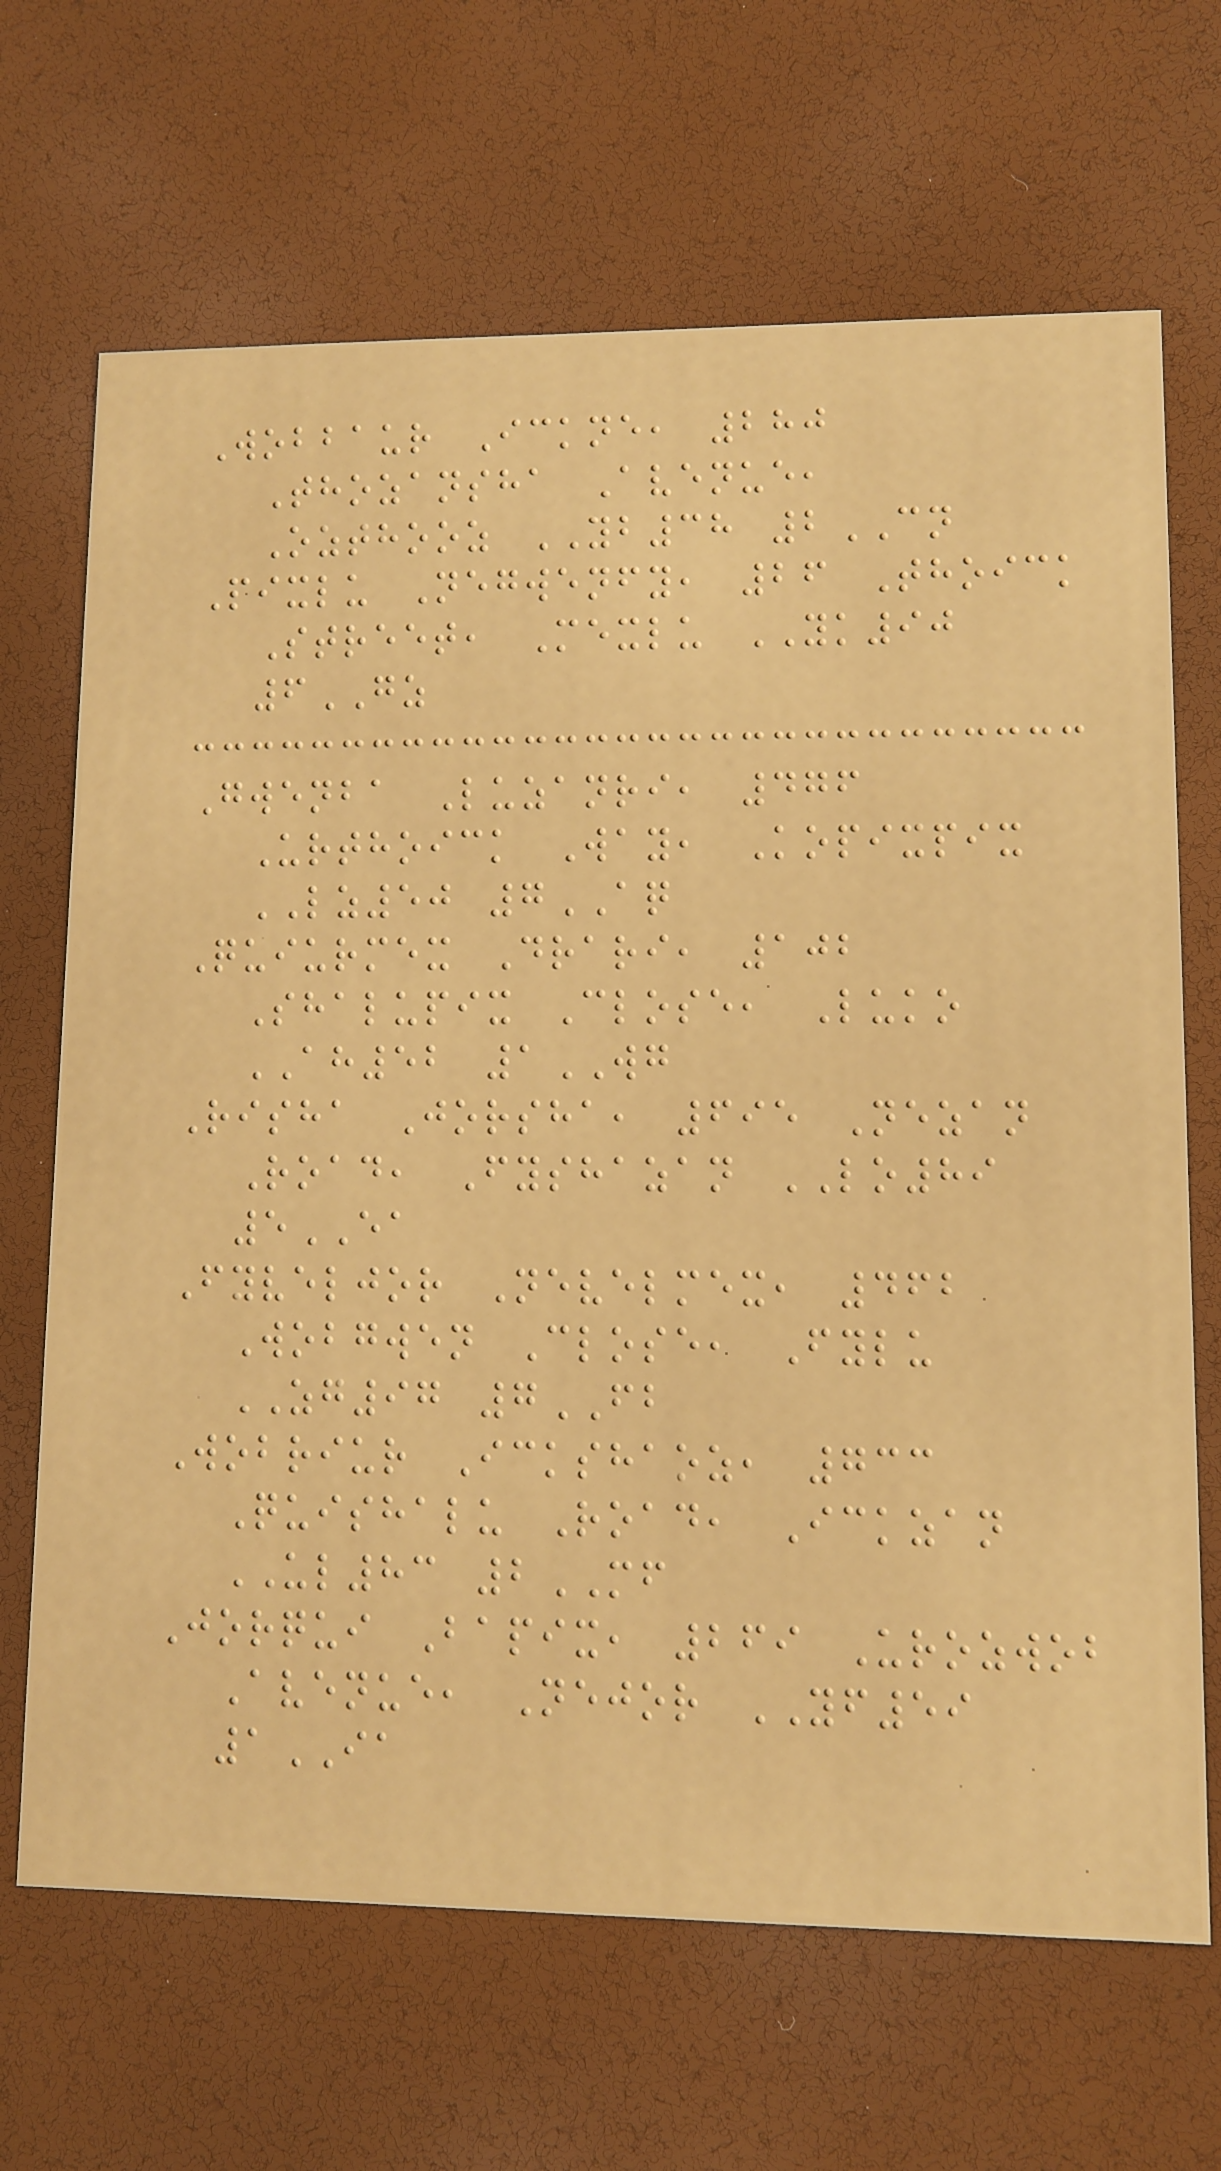Wobbaur Ickne, 280
Thozansha Avenue,
Ozthooz YB38 2CN
Pixlu Negwenfy, 26 Thoick
Street, Mexlu YK90
6GZ
Gwenba Luzanri, 476
Urthoick Way, Kopixpix
LZ50 7AQ
Quiurmex Drari, 102
Shalupix Close, Luko
AH52 1WG
Risha Jorsha, 695 Nezan
Road, Fyshazan LO89
5EA
Fyveljor Nevelmex, 462
Wobgwen Close, Fylu
ZG97 7FB
Wobriur Ickshaoz, 733
Quishalu Road, Ickzan
UL83 2MF
Jorqui Bapix, 269 Urozwob
Avenue, Nejor YF59
1IA
